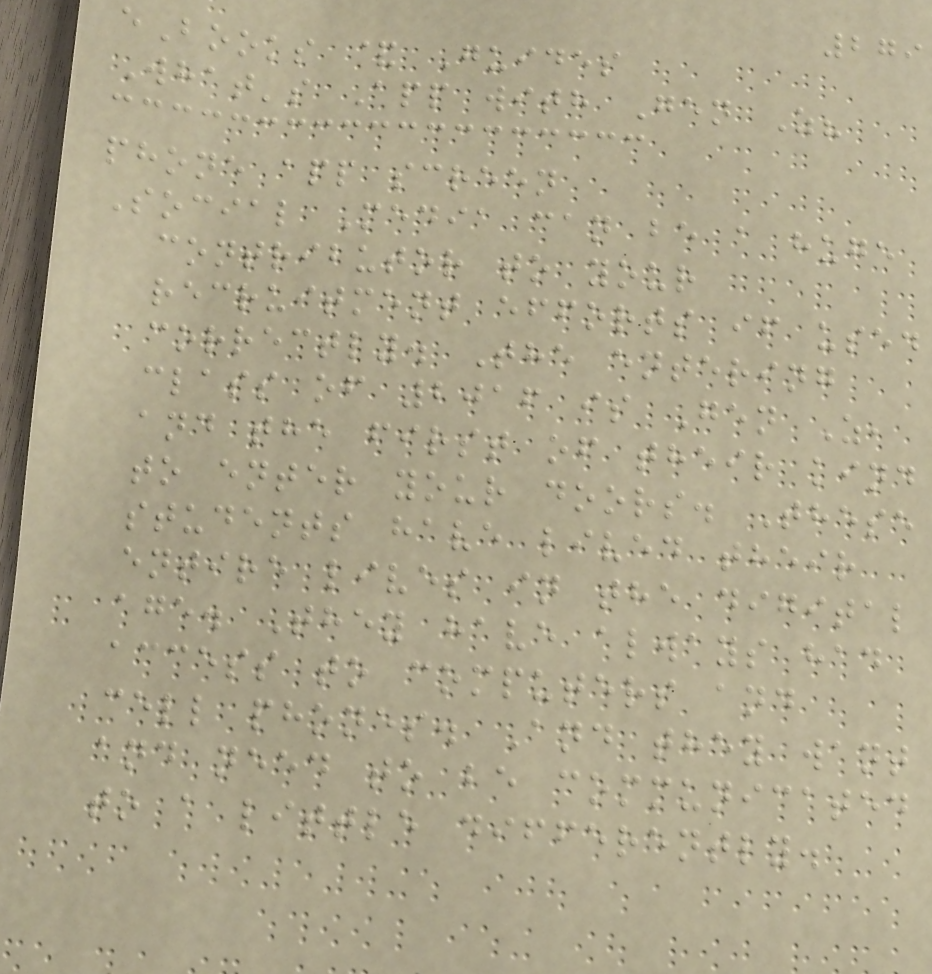279
eBooks & Guides
What's App with Gen Z?
phone app screen
Social Media can be a huge
contributor to your
recruitment efforts if used
correctly. The entering
class of 2016 is Gen Z,
and the first of their kind
to enter your doors. These
students have lived their
entire lives in the digital
age. They have always had
access to computers and
cell phones. And they want
and need to be communicated
to a little differently.
